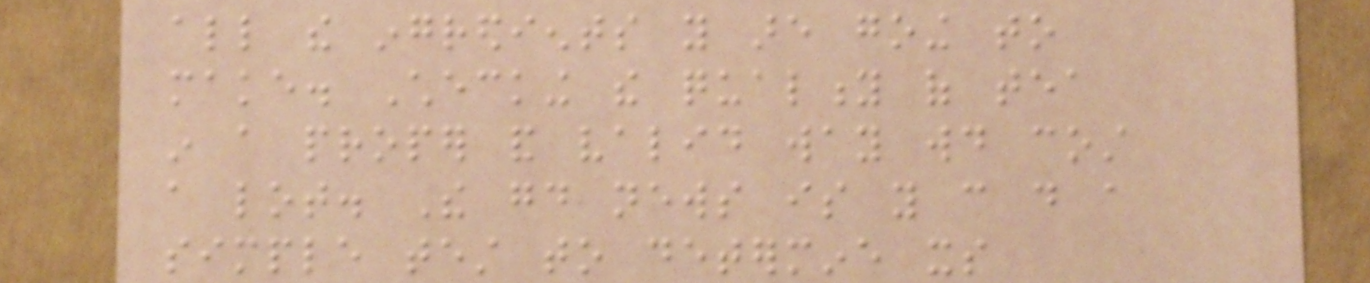all the ingredients you are going to
make. Checking the quality of tea
in a proper and valid way would cost
a lot. The good news is you can do a
simple test to determine its
